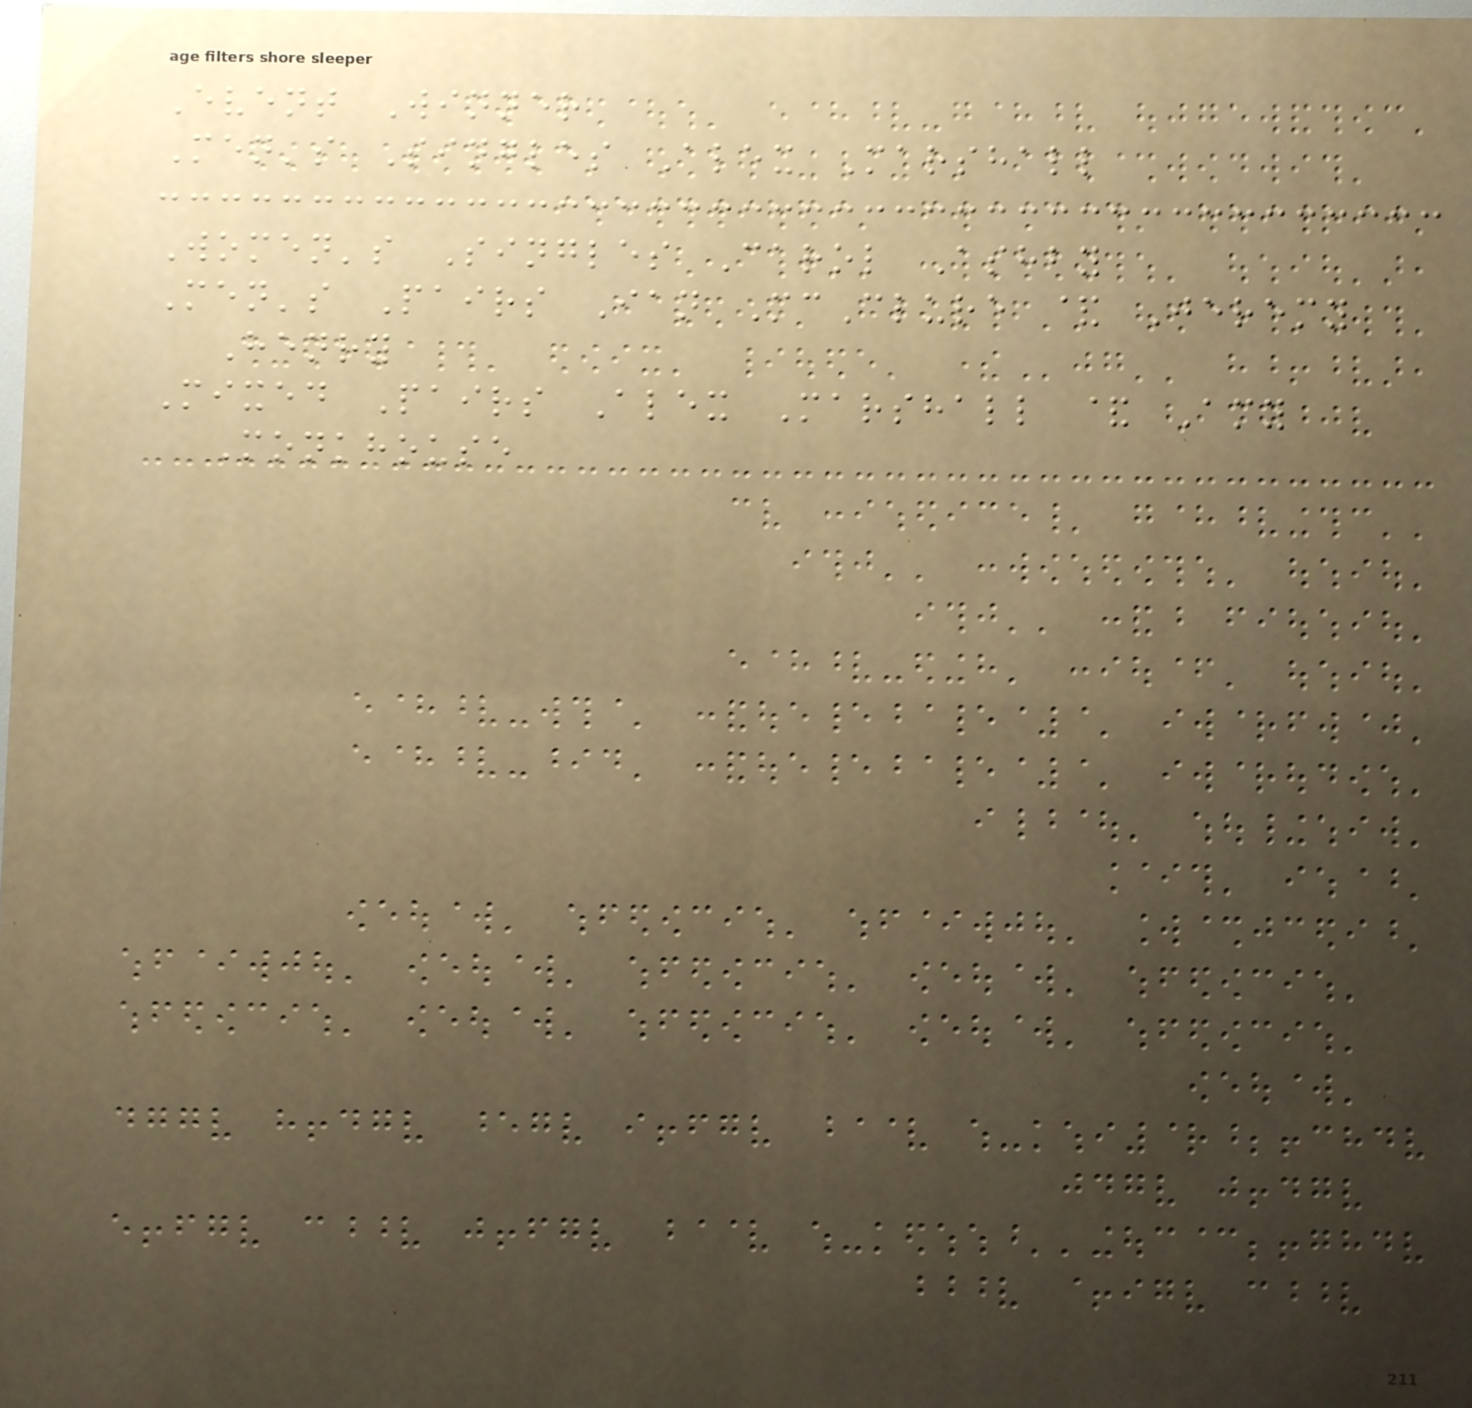Event Winner
Men's Singles Alex Marshall
Women's Singles Carol Ashby
Men's Pairs Ian McClure & Jeremy
Henry
Mixed Pairs Alex Marshall & Amy
Monkhouse
